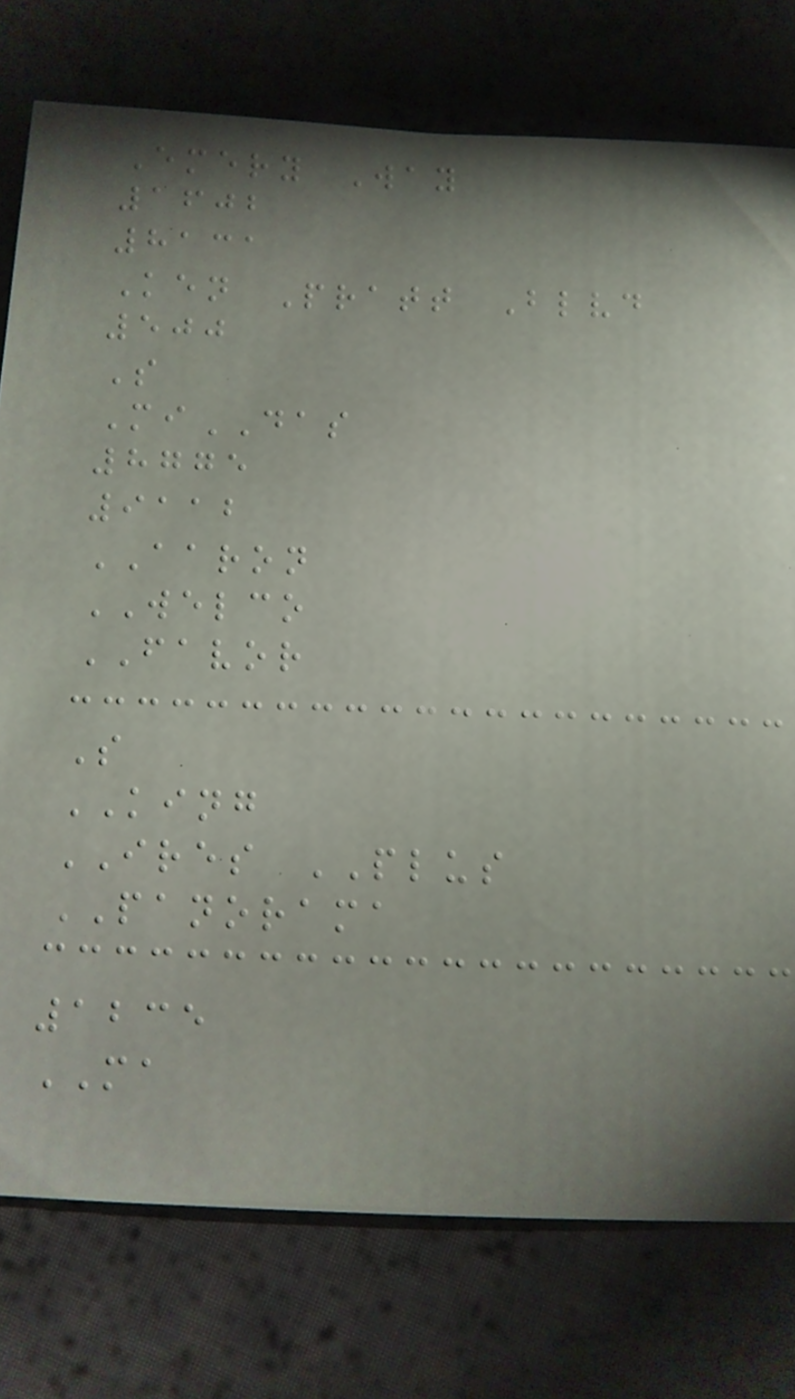Emery Way
1602
8131
Ken Pratt Blvd
500
S
MiDAS
8775
9112
AARON
WELCO
FAVOR
S
KING
IRES PLUS
PANORAMA
1235
MA
